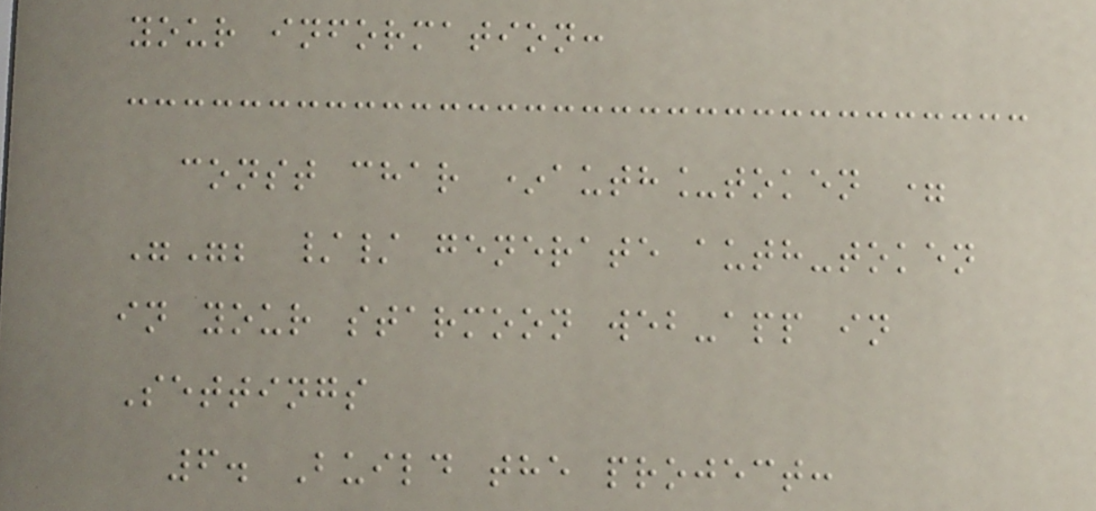your information:
const char *auth_token =
""; // generate auth-token
in your starmoon web-app in
Settings
6. Build the project:
